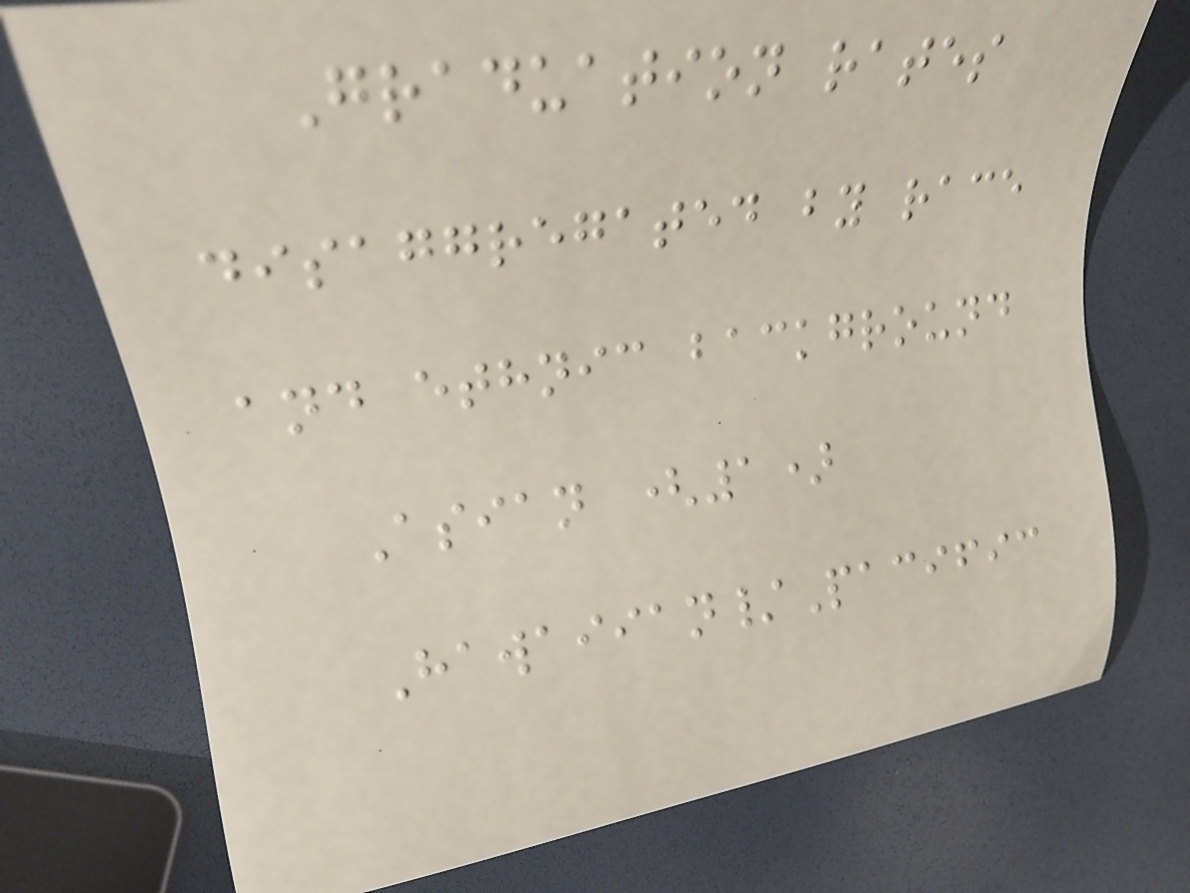Graduation rates
disaggregated by race
and ethnic background
Asian (1)
Hawaiian/Pacific
